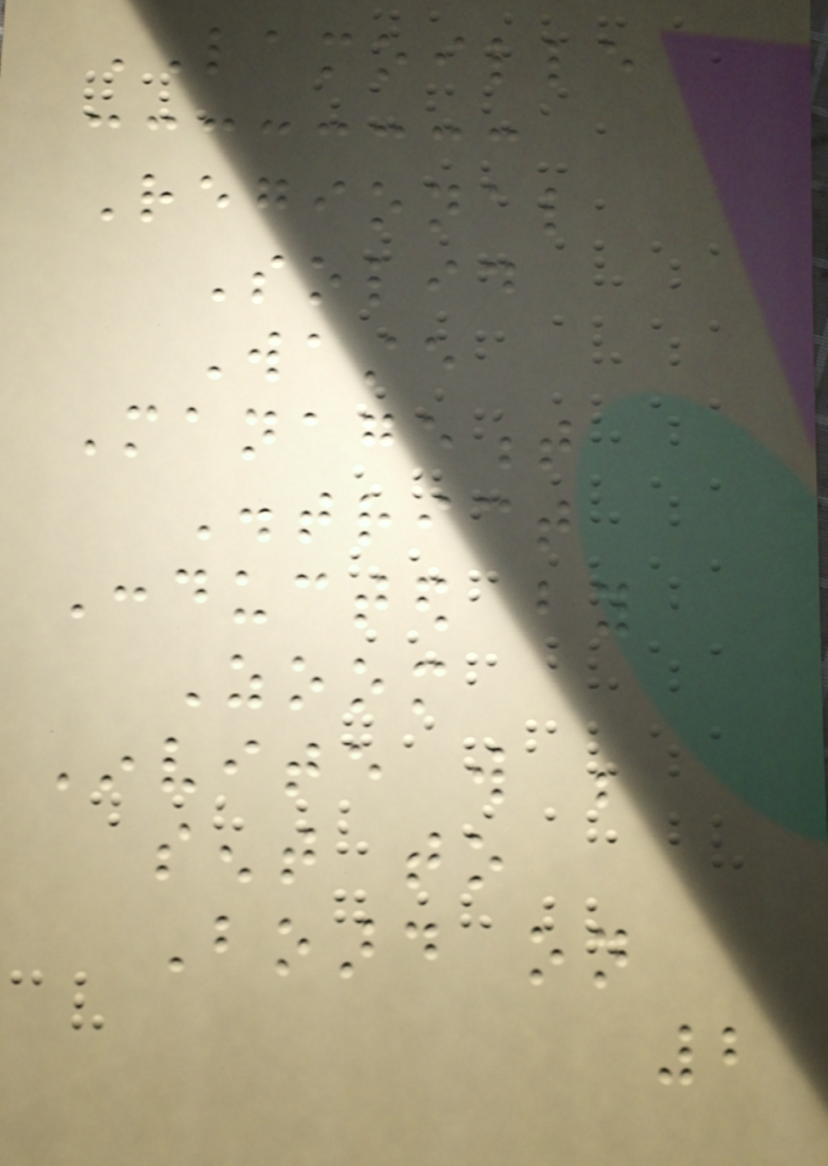LAMOILLE
Regional
Solid
Waste
Management
District
Conducted by
Zoom
Invite will be
sent to
Board on
2
